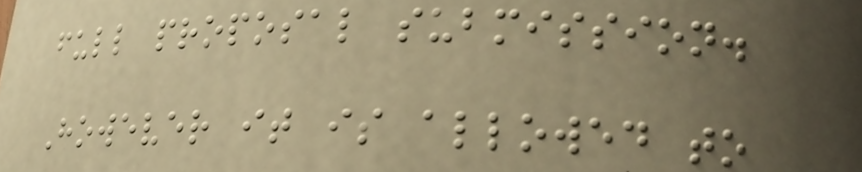full proposal submission.
However it is allowed to
